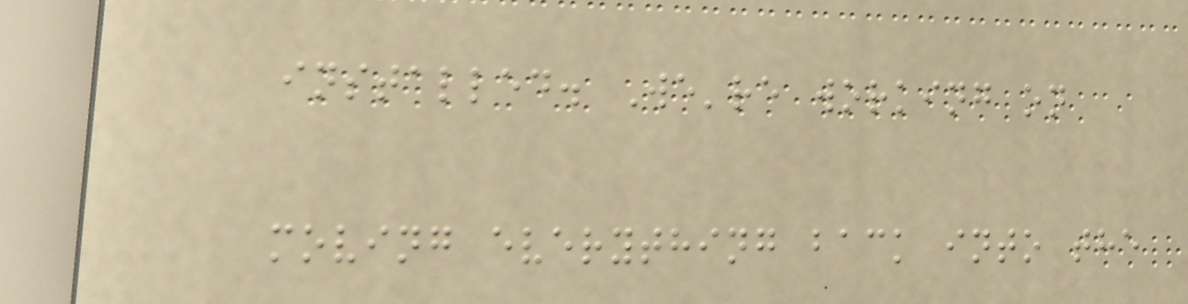installed. We're working on
moving everything back into the
